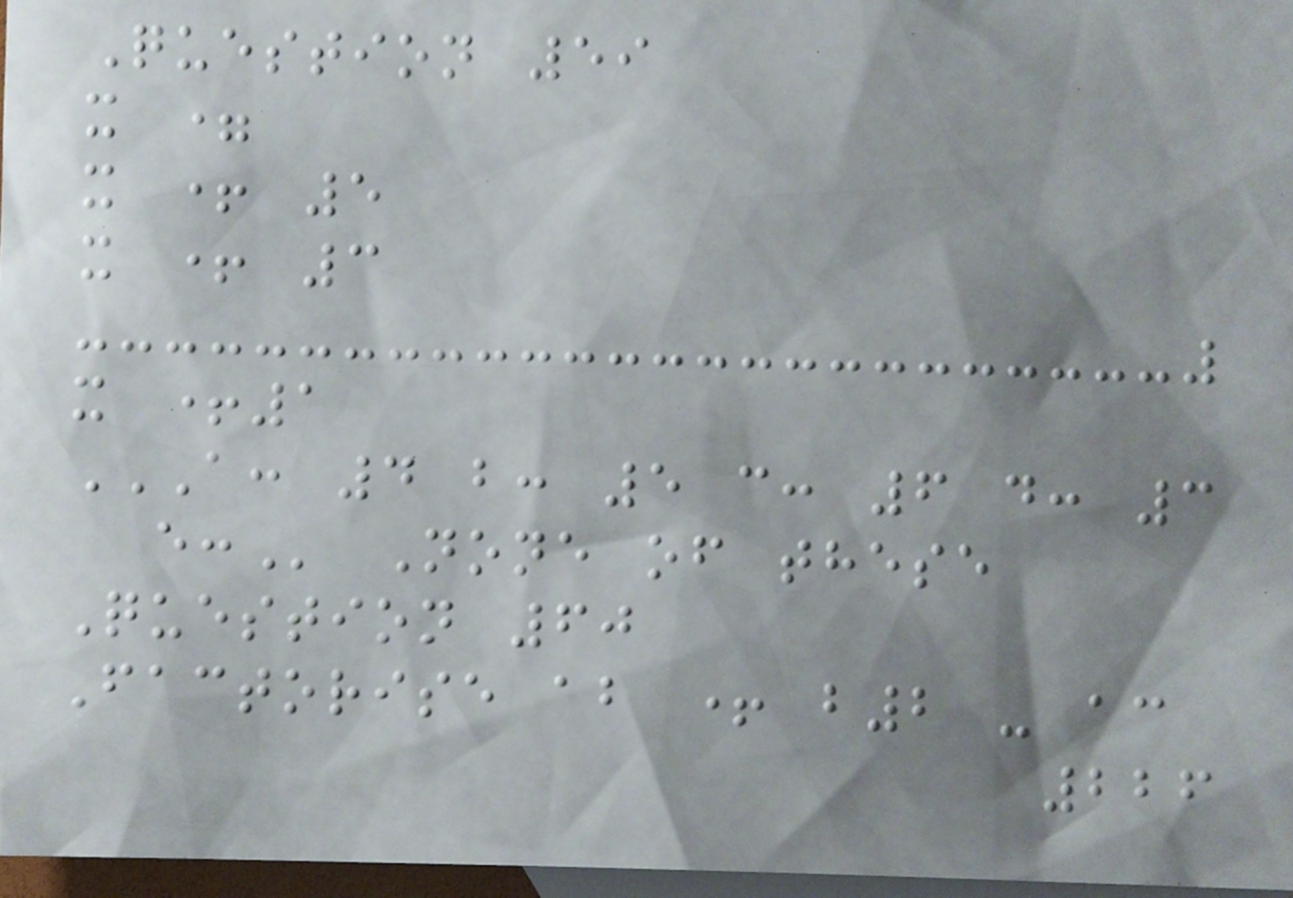Question 59
x =
x + 5
x + 3
x +1
A: 4 B: 5 C: 6 D: 3
E: None of these
Question 60
Factorise ab + b2 - ac
226
